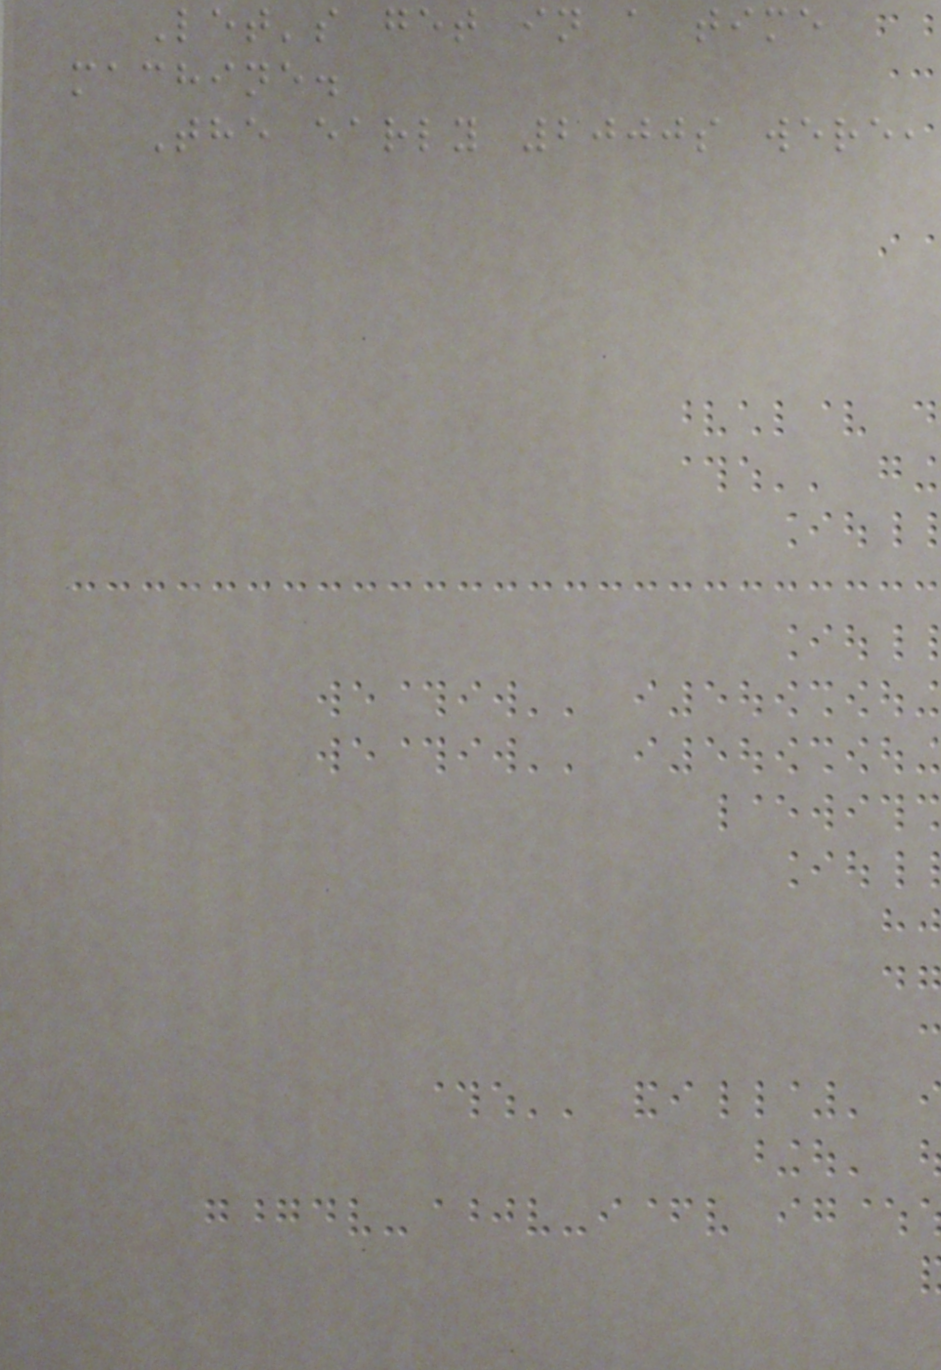Let's get in a time
machine.
The early 2000s were,
